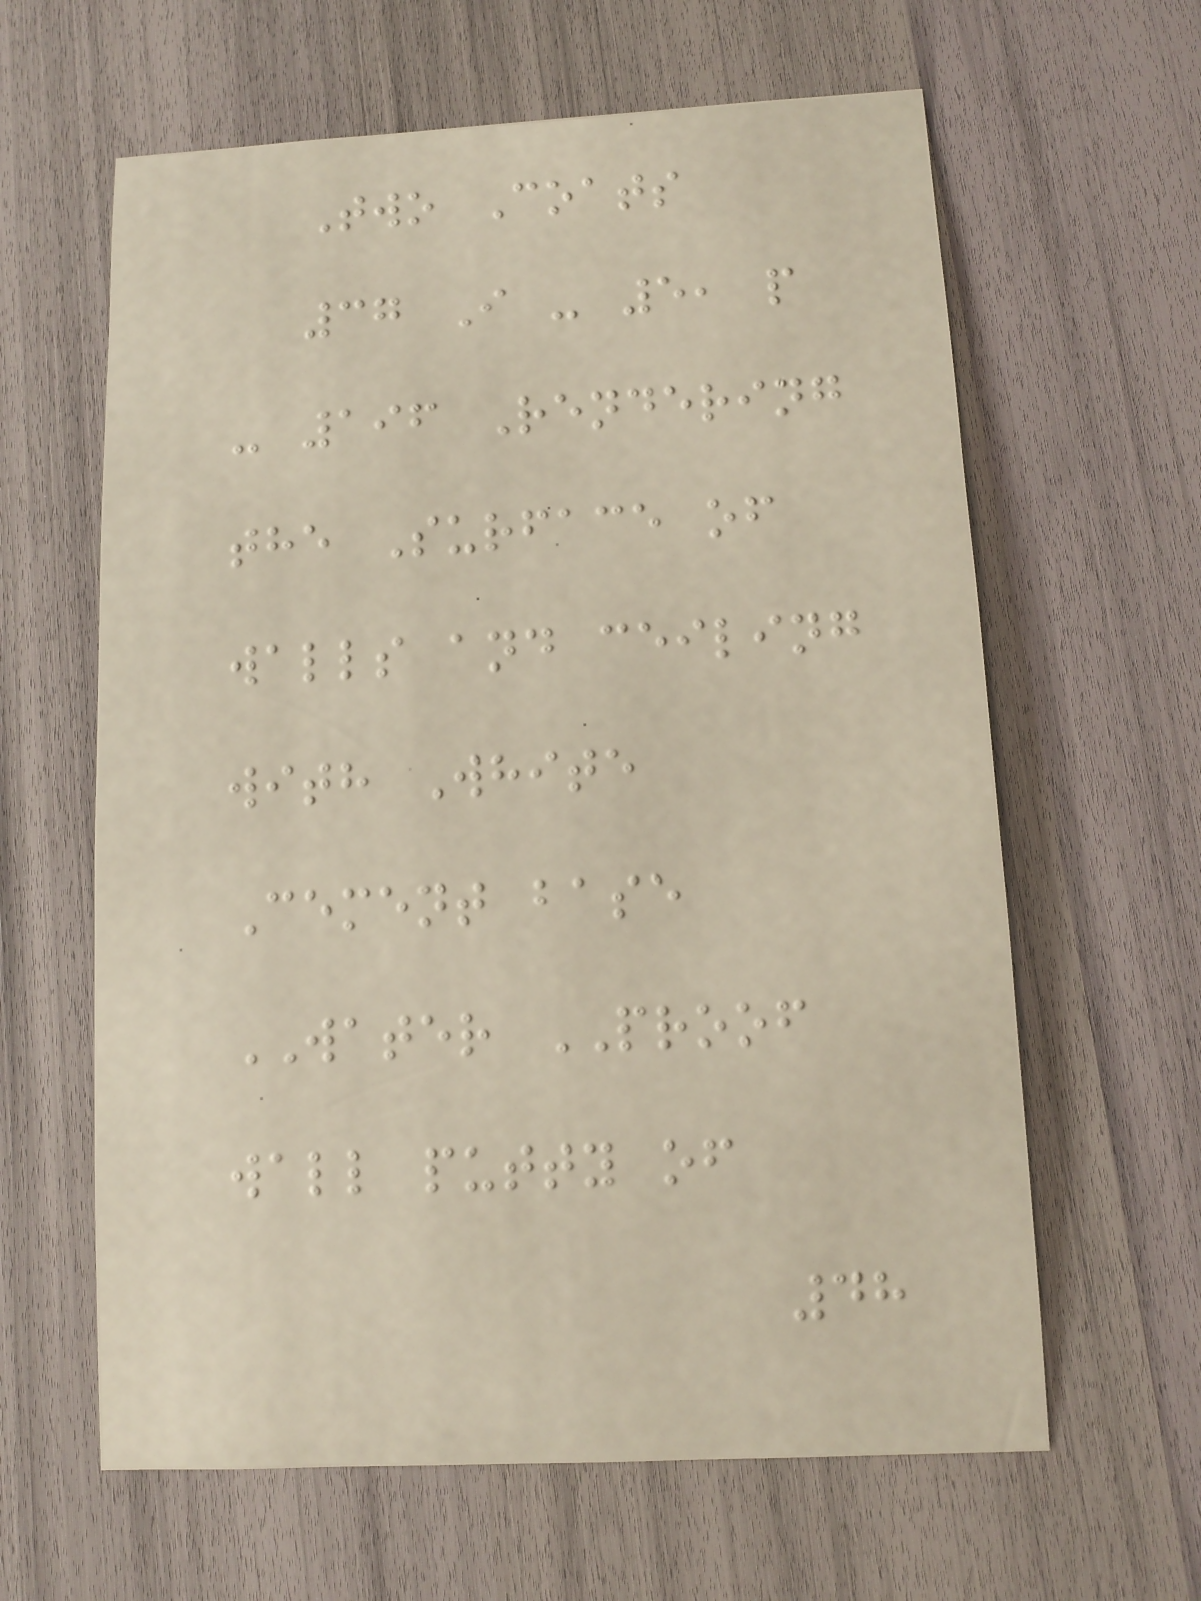Two Coats
37 I - 5, p
- 196 Rendering
the Surface of
walls and ceiling
with White
Cement base
WATER PROOF
wall putty of
48
